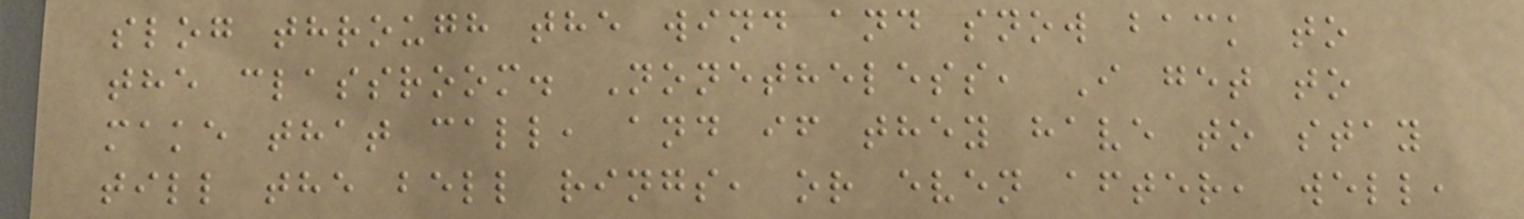slog through the wind and snow back to
the classroom. Nonetheless, I get to
make that call, and if they have to stay
till the bell rings, or even after, well,
